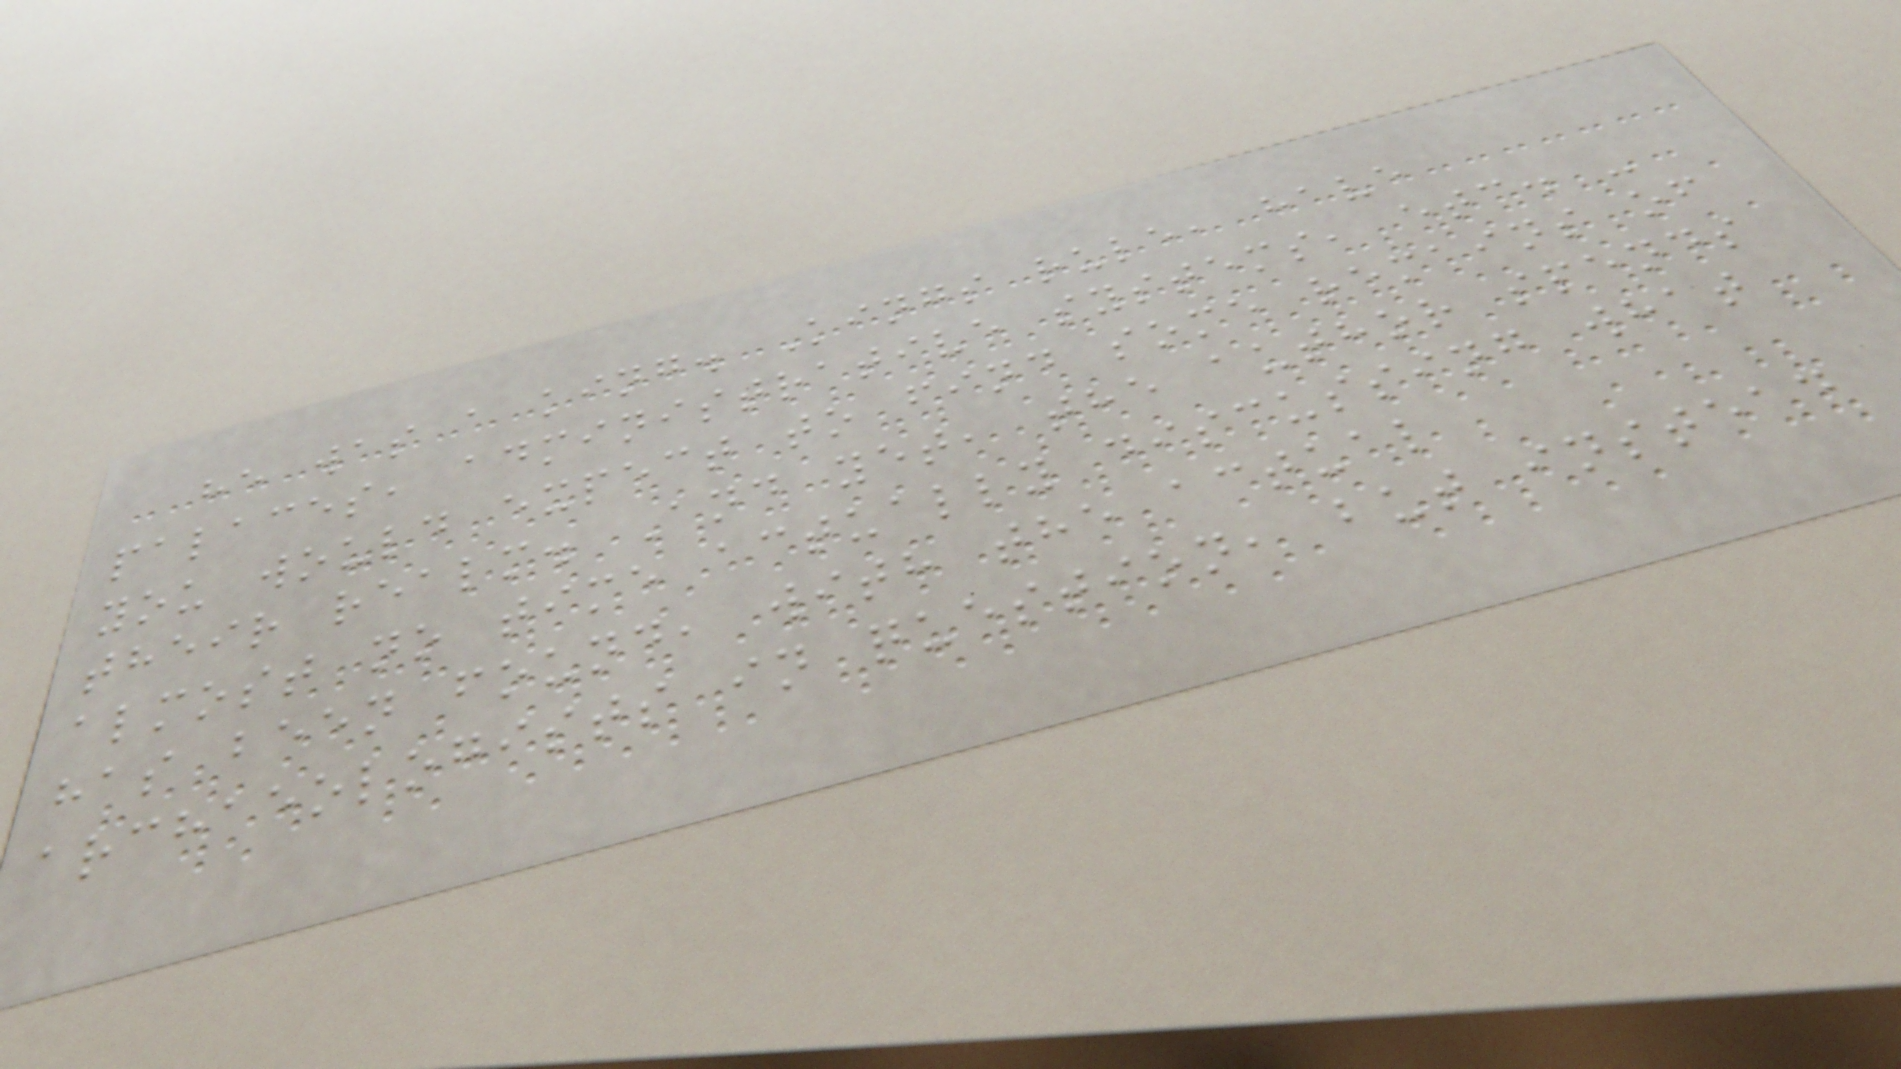he was a king. Kings rule, have
palaces, administrative systems, etc. -
you would expect to find some remains of
their realm. And yet, the author spends
almost no time actually discussing what
has been found, with the actual
archaeologists in question, but instead
